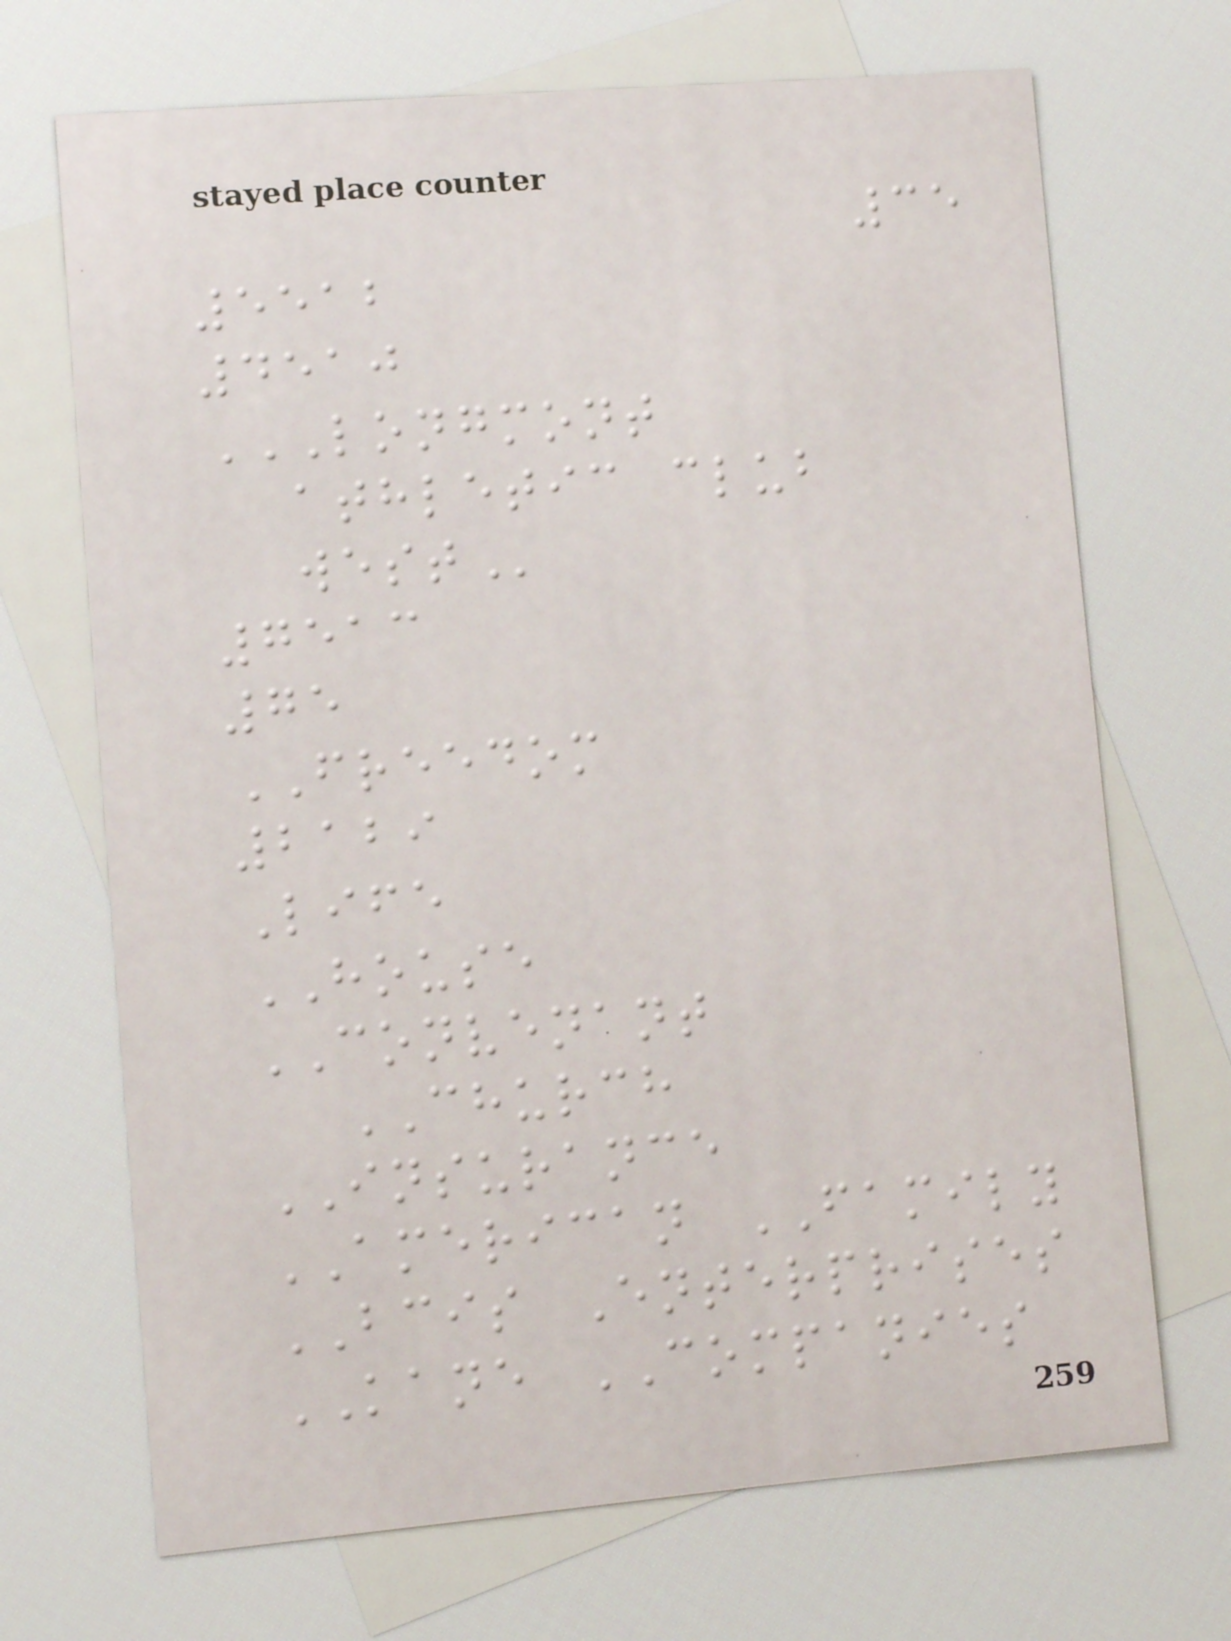35
5512
4510
LONGMONT
ATHLETIC CLUB
WEST
7513
75
FREEDOM
2129
Life
HOUSE
CONVENANT
CHURCH
INSURANCE
AMERICAN FAMILY
BCIS Enterprises
KANE COMPANIES
